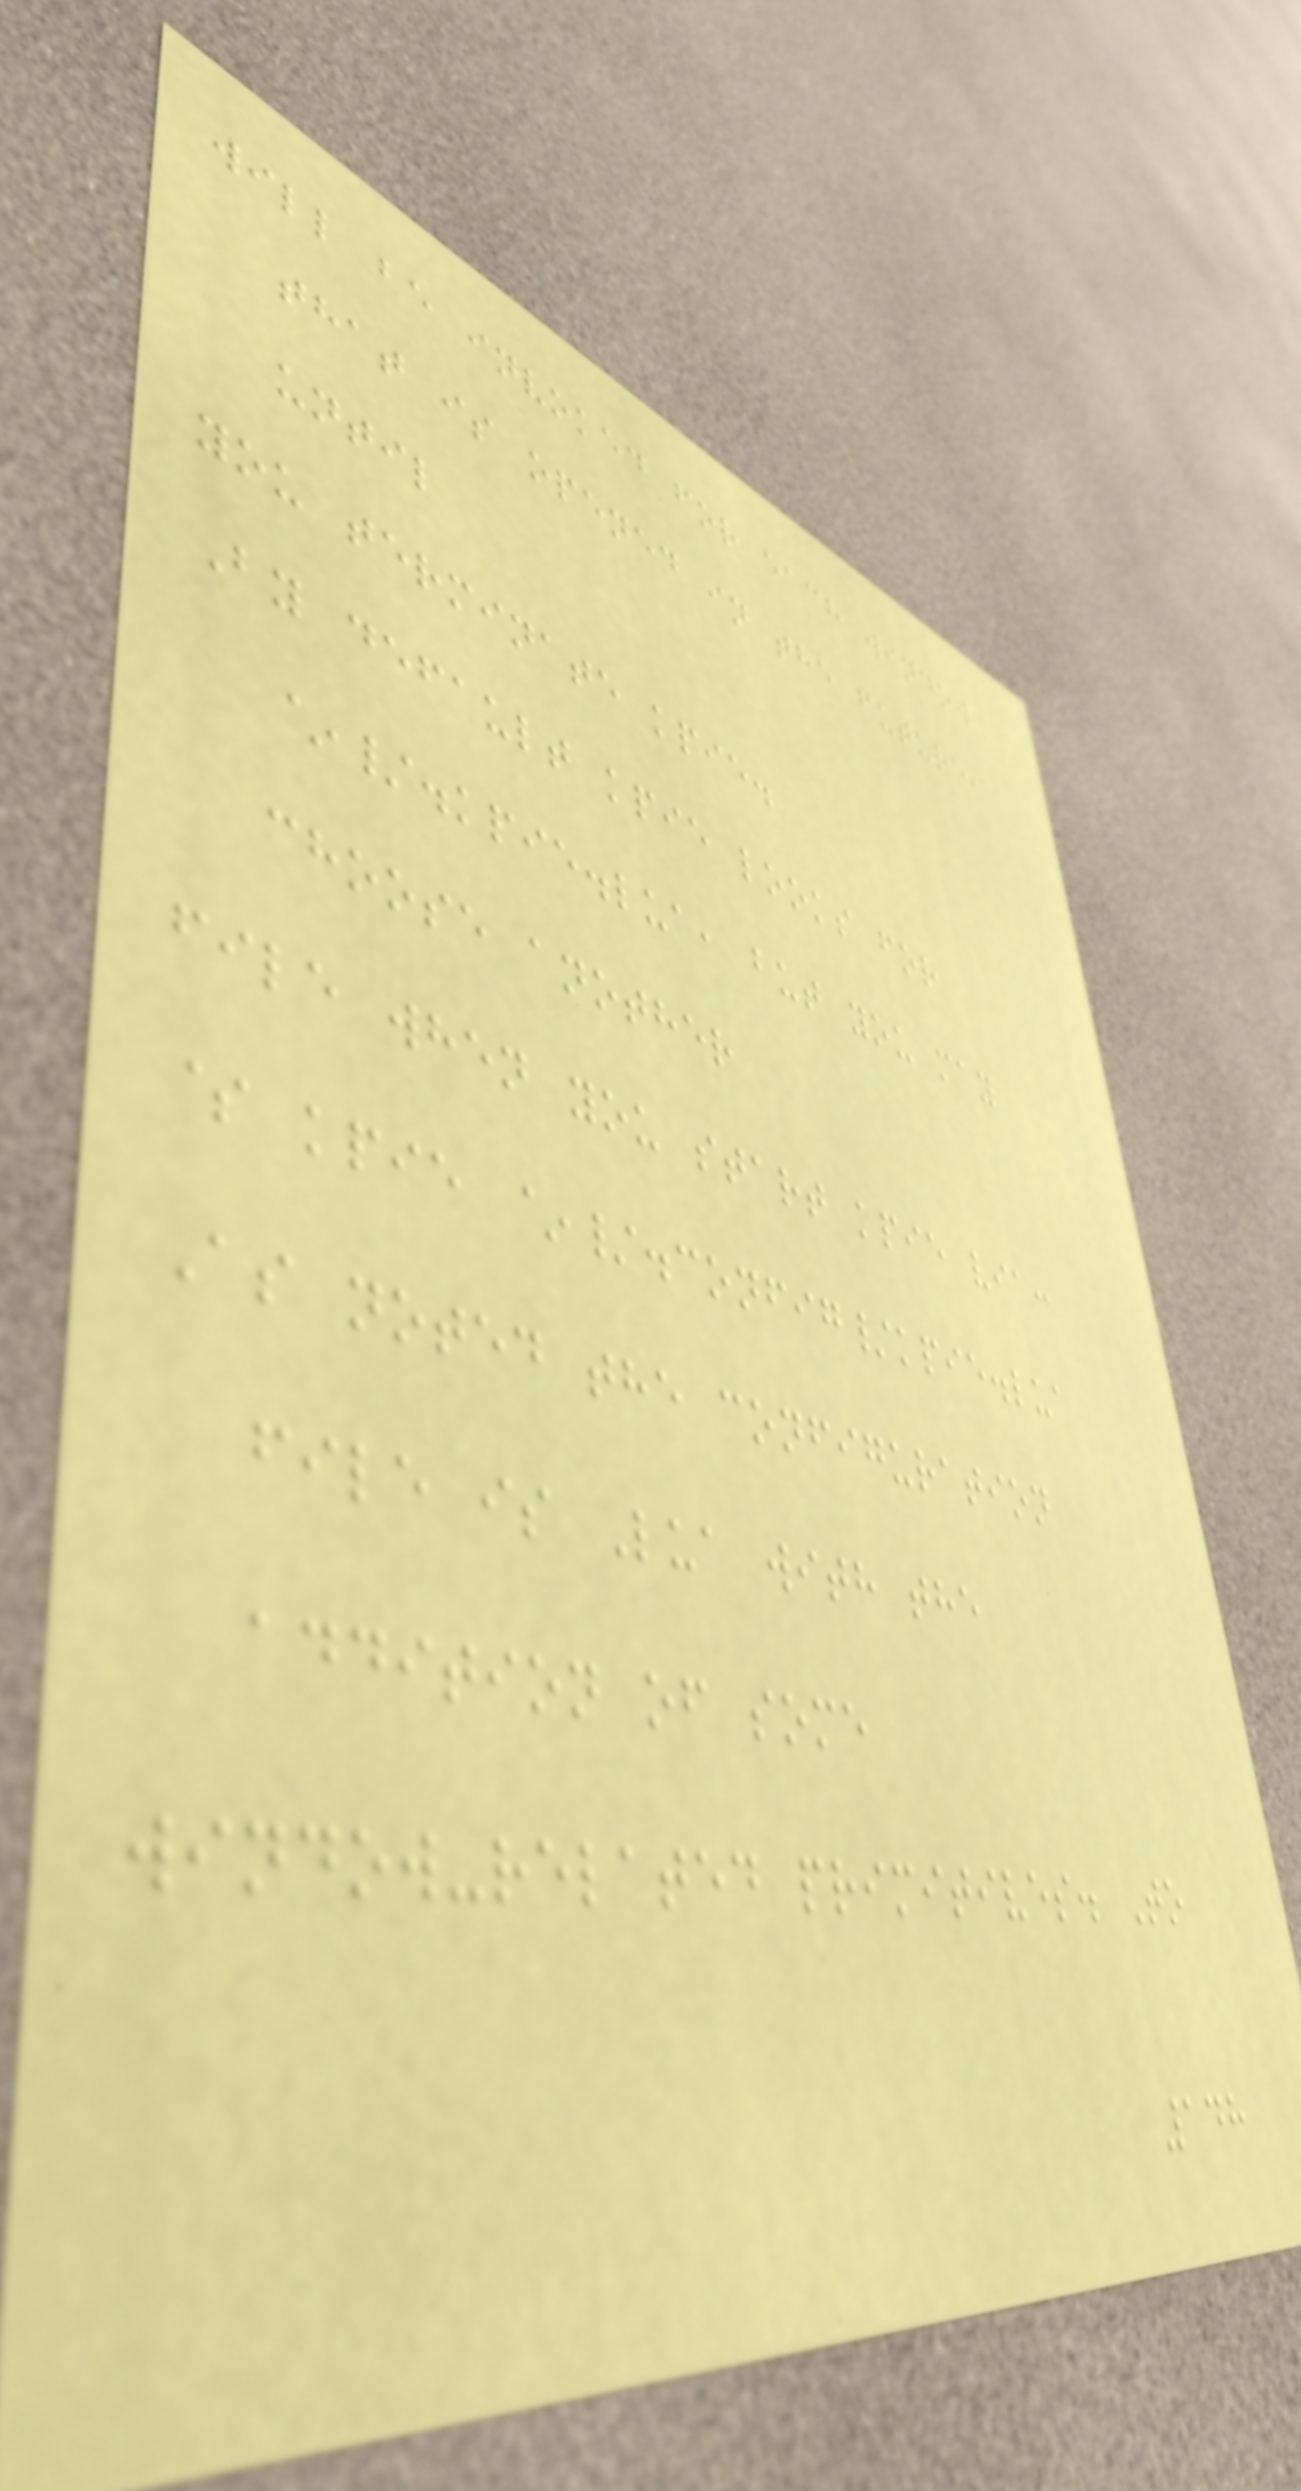will be invoked for each window
that is opened in the future,
until
you terminate kpie.
By default kpie looks for
~/.kpie.lua, but you may
choose another
file when you start kpie via:
$ kpie ~/.config/kpie.lua
As noted the configuration
file is Lua with the
addition of some
window-related primitives. To
148
